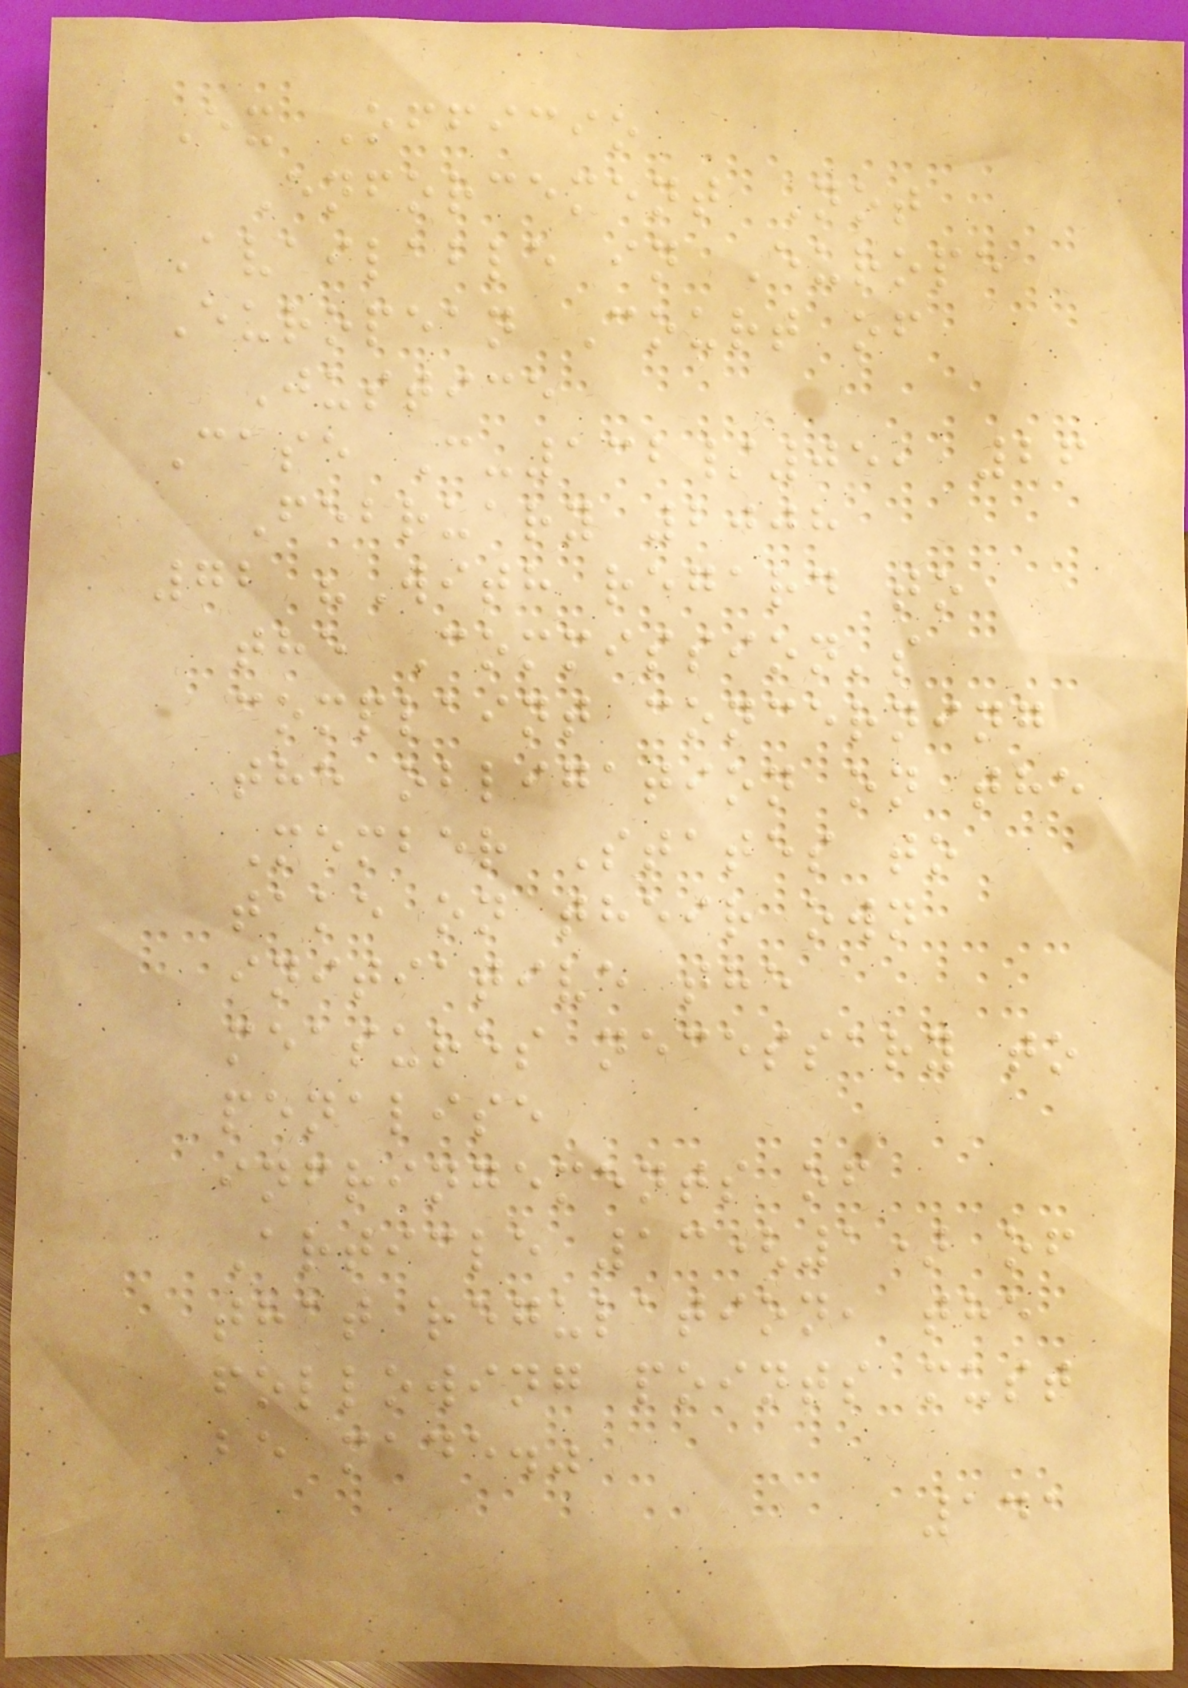Ex Officio
Enforcement Not
Available in Europe
European Court of
Justice
Case C-132/05, 26
February 2008
72 "With regard to
the Commission's
complaint concerning
the obligation on the
Member States to
take on their own
initiative the
measures necessary to
penalise
infringements of
Article 13(1) of
that regulation, the
following points must
be made."
141
